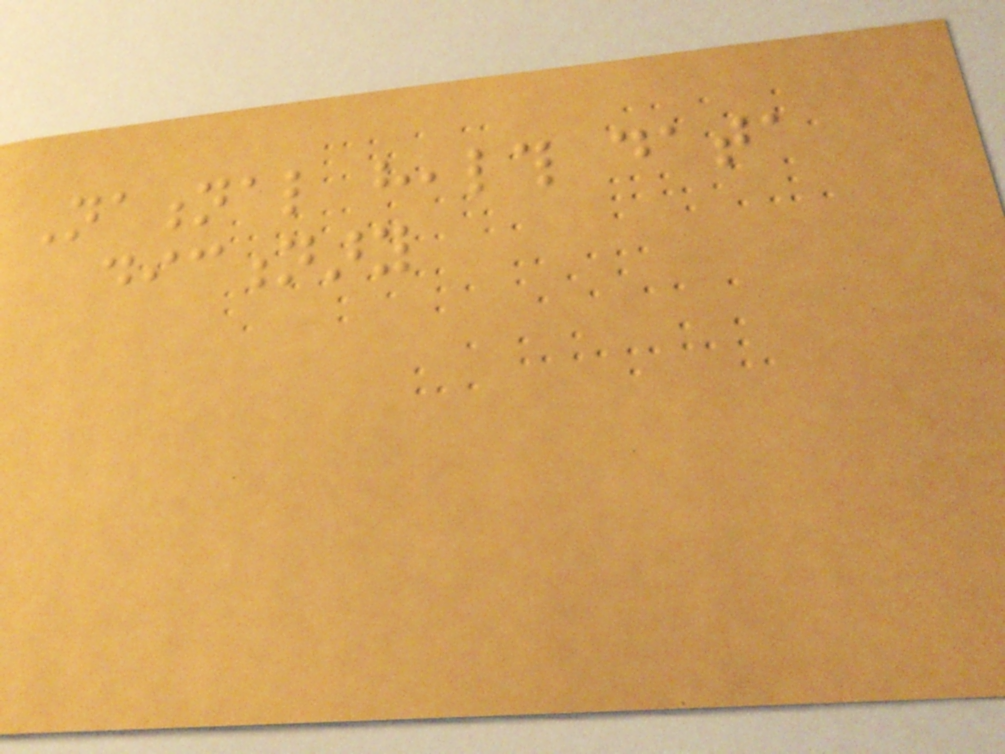National health data
dictionary
